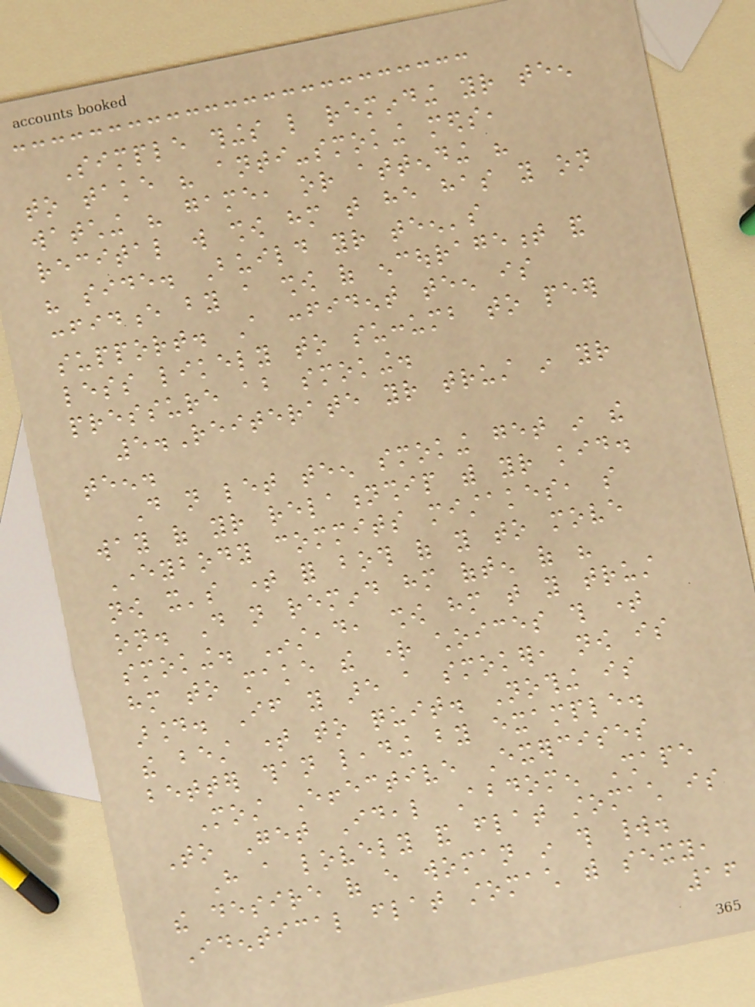Simple things like reminding your teen
to take his anti-smoking meds,
watching his game, or attending his
recital will show him that he has you on
his side. Build your teen's
confidence by a show of encouragement and
support. A confident teen is
less likely to succumb to peer
pressure about smoking.
5.Reiterate your trust in your
teen.
Do not let teen smoking get in the
way of your relationship with your kid.
Everybody commits mistakes, so
now it's time for both of you to move
on. Do not remind him often of his
smoking. Instead, show him that you trust
him to make the right choices this time
around. If you are a smoker, now is
the best time to quit. Nothing is
better than leading by example.
Most Effective Exercises
To Get Ideal Abdomen Shape
Have a lovely and flat stomach is
the desire of every woman in this world.
Identical flat stomach with sexy,
16
